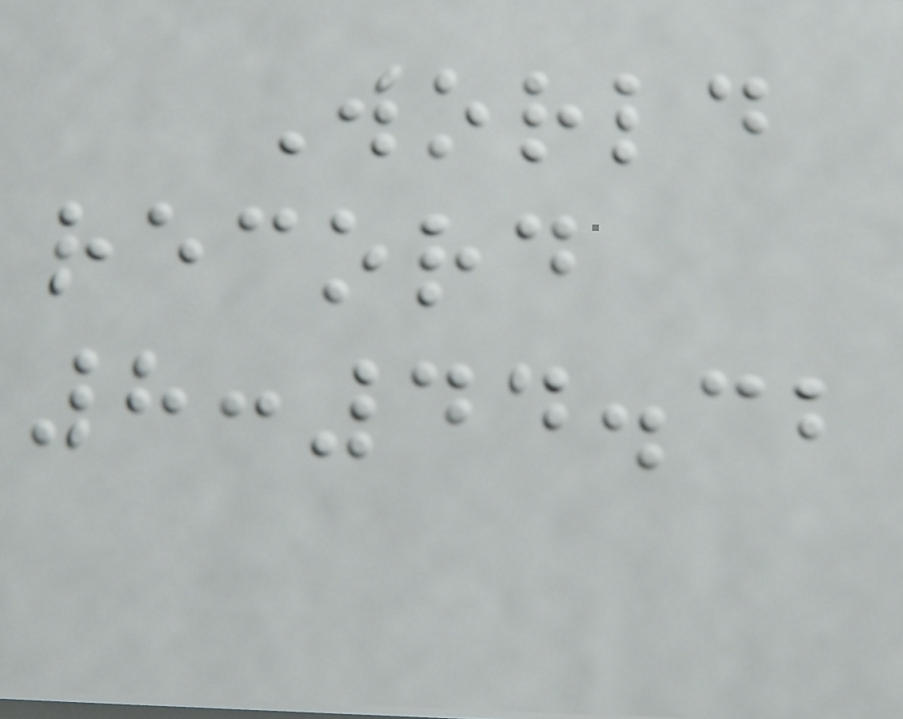World
record
8:44.32
